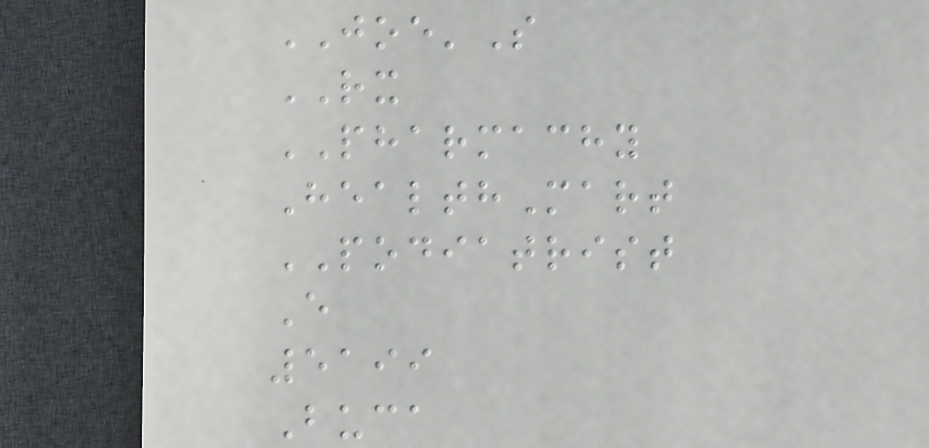JOE'S
RX
PHARMACHY
HealthMart
PODIATRIST
E
5199
Buca
